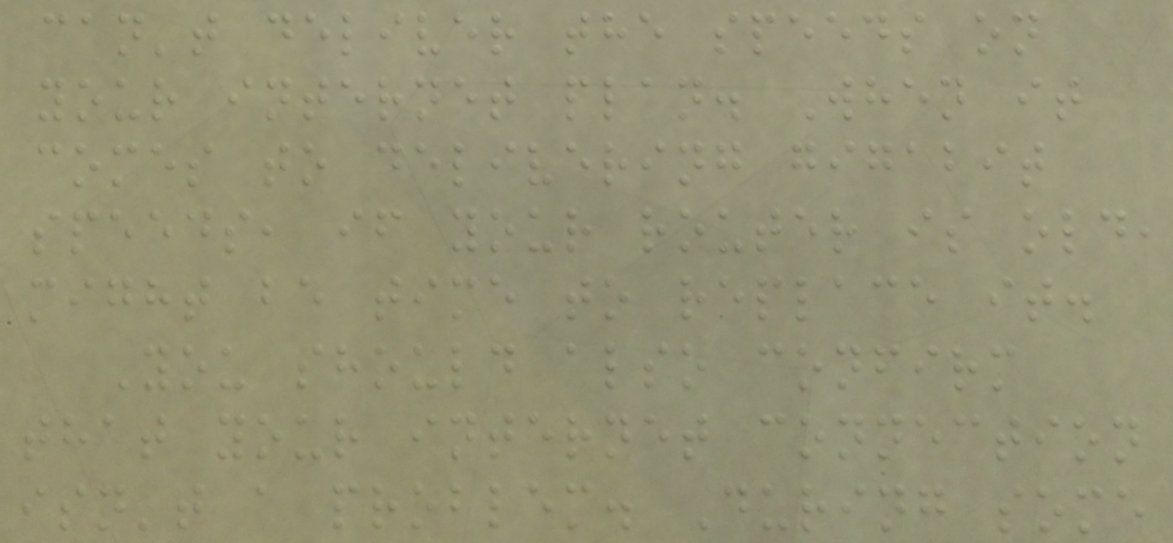can't deliver the speeds on
your internet plan. When it
comes to delivering gigabit
speeds, if your router is old,
might be time to replace it.
You should also confirm
that your internet connection
isn't a problem. During some
